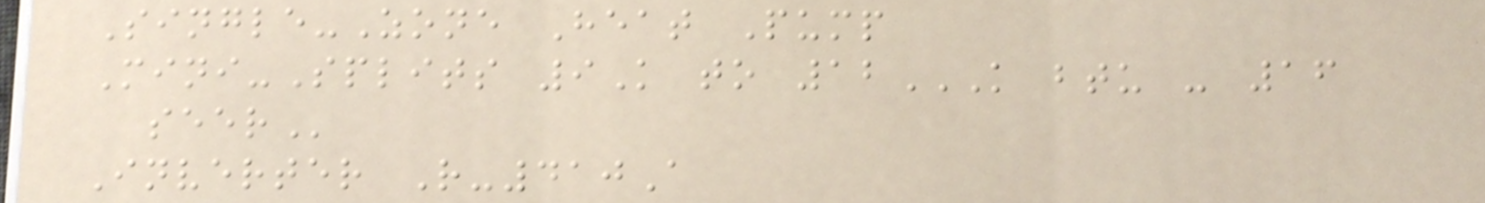Single-Zone Heat Pump
Mini-Splits 9K to 12K BTU - 16
SEER
Inverter R-410A
